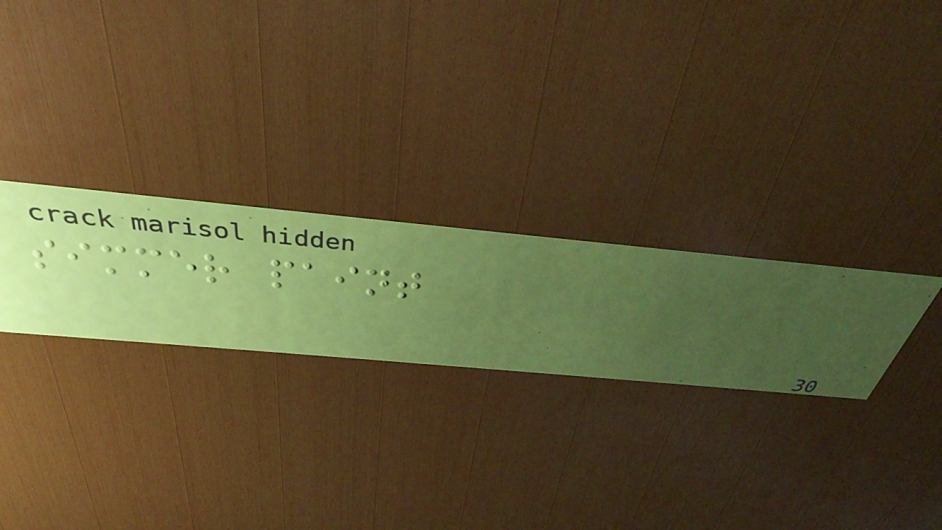simmer paint
